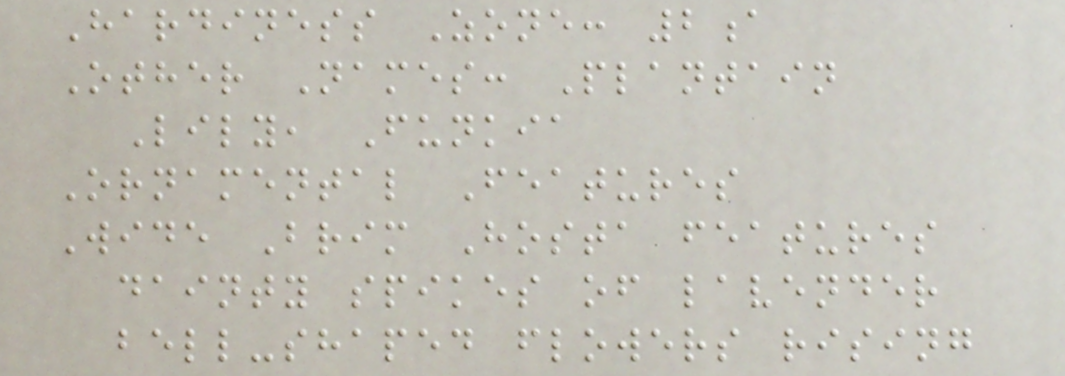Hardiness Zone: 2a
Other Names: Plantain
Lily, Funkia
Ornamental Features
Wide Brim Hosta features
dainty spikes of lavender
bell-shaped flowers rising
